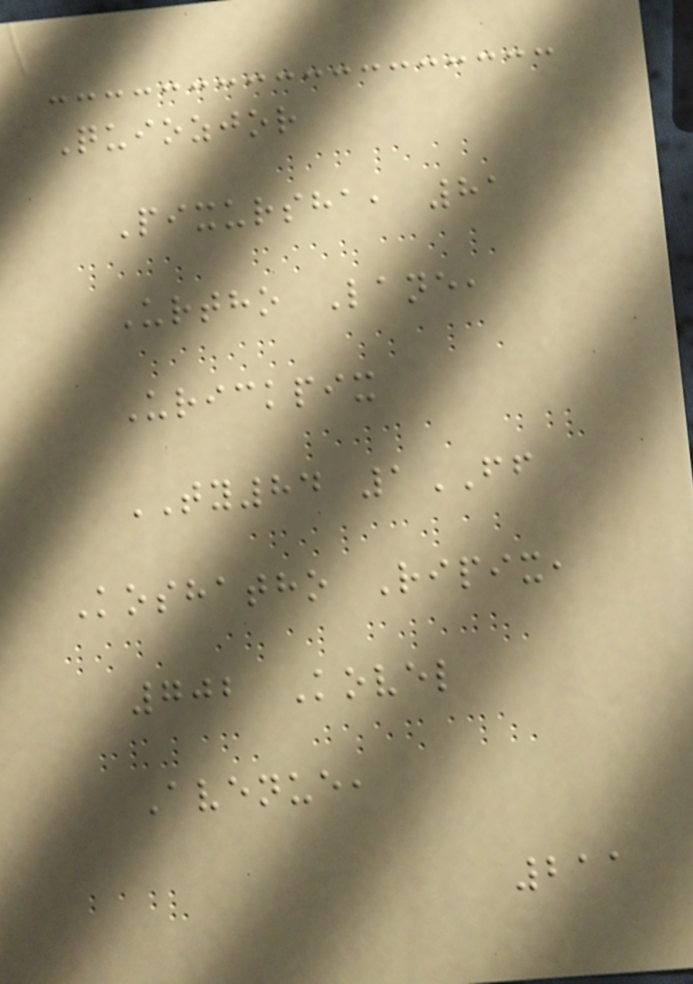Quiozjor
Pixursha, 81
Urtho Lane,
Urickpix
TY84 1FF
Koshatho Ripix,
702 Kovel
Avenue,
211
